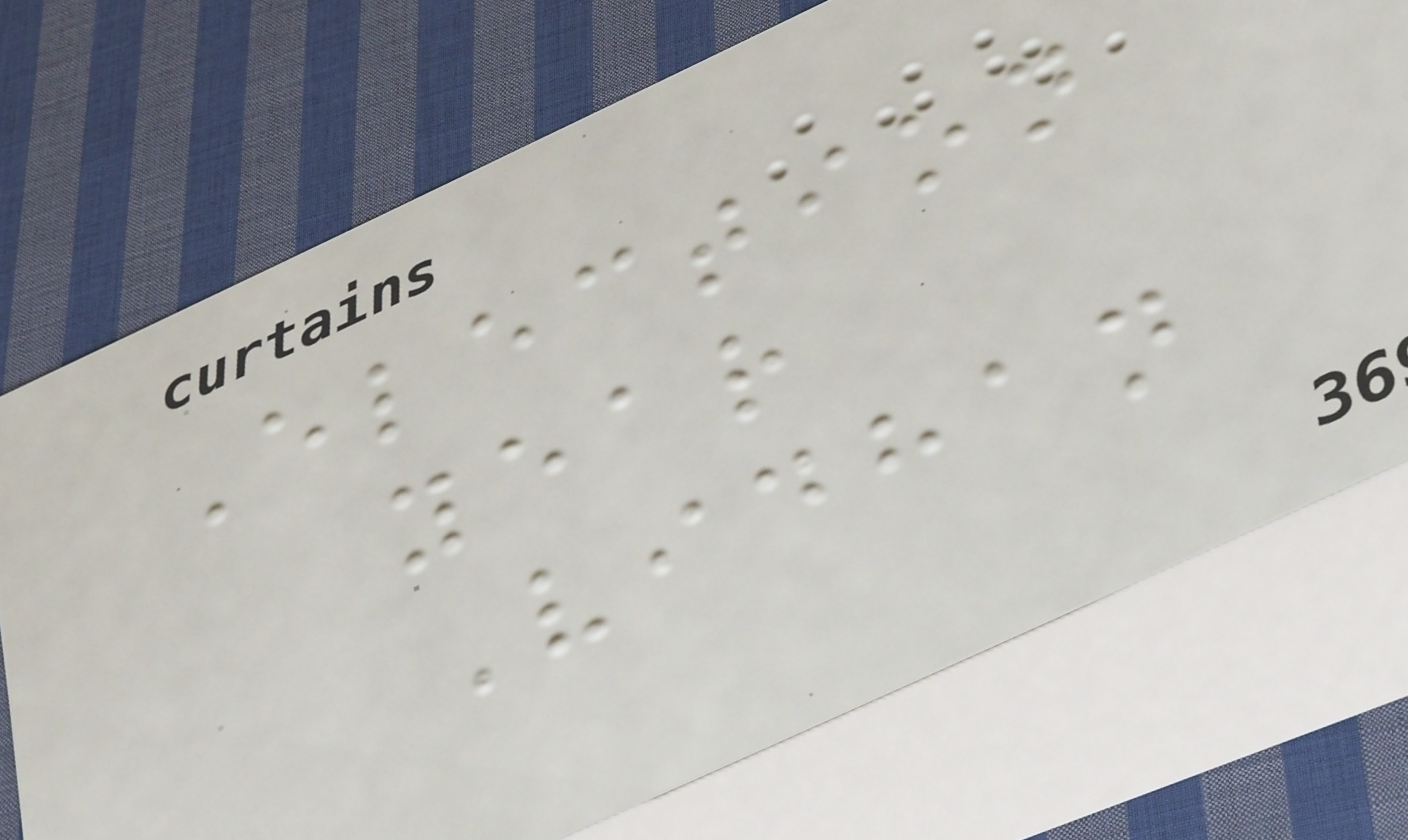Election
year
Vidhan
